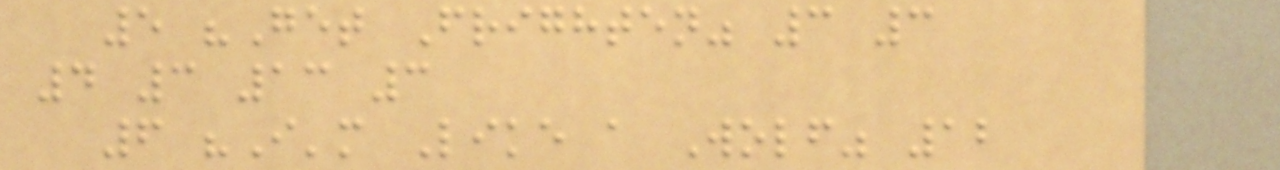5 "Get Frighten" 3 3
4 3 13 3
6 "I'm Like a Wolf" 12
